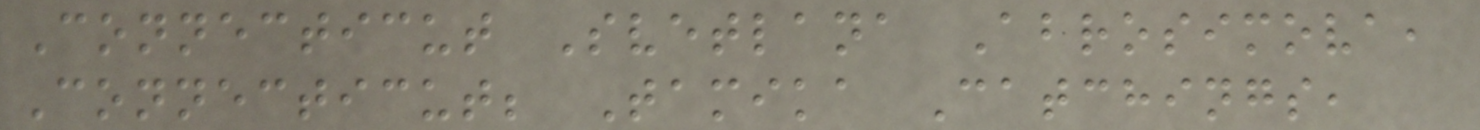Connecticut Svetlana Abrosimova,
Connecticut; Tamika Catchings,
